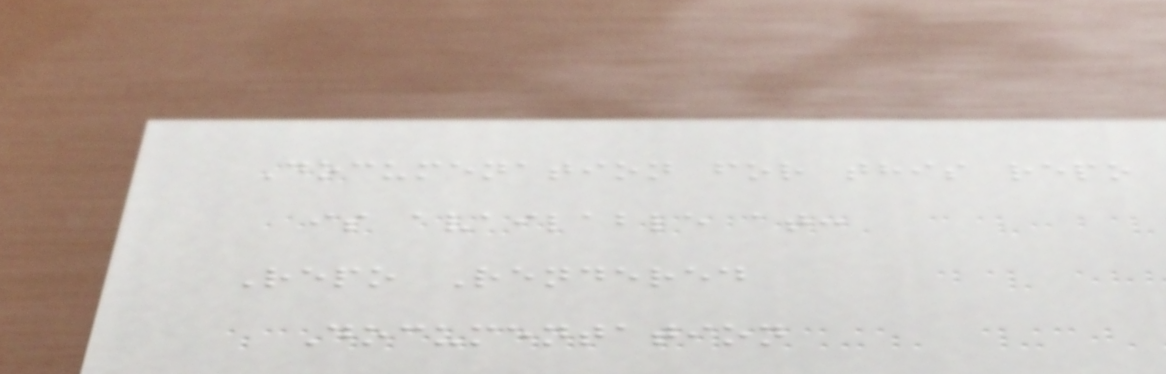Documenation for this repo
is available at:
Repo Rendered
Documentation
